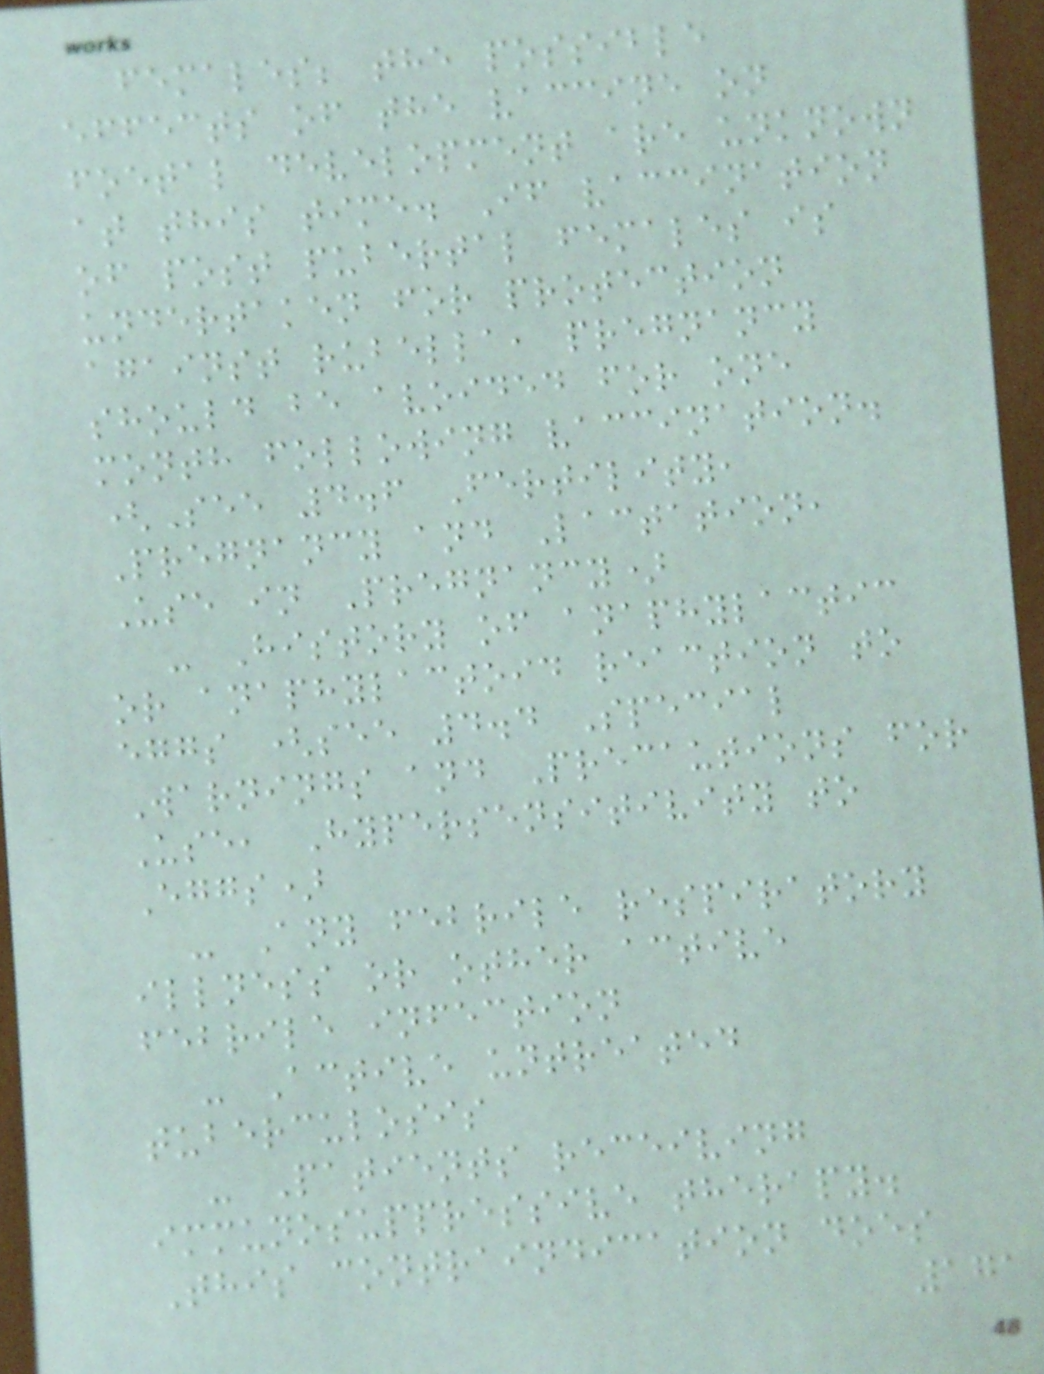females; the possible
effects of the vaccine on
foetal development are unknown
at this time. If vaccination
of post pubertal females is
undertaken for protection
against rubella, pregnancy
should be avoided for one
month following vaccination.
(See 4.6 Fertility,
Pregnancy and Lactation,
Use in Pregnancy)
- History of anaphylactic
or anaphylactoid reaction to
eggs (see 4.4 Special
Warnings and Precautions for
Use, Hypersensitivity to
Eggs)
- Any febrile respiratory
illness or other active
febrile infection
- Active untreated
tuberculosis
- Patients receiving
immunosuppressive therapy.
This contraindication does
171
